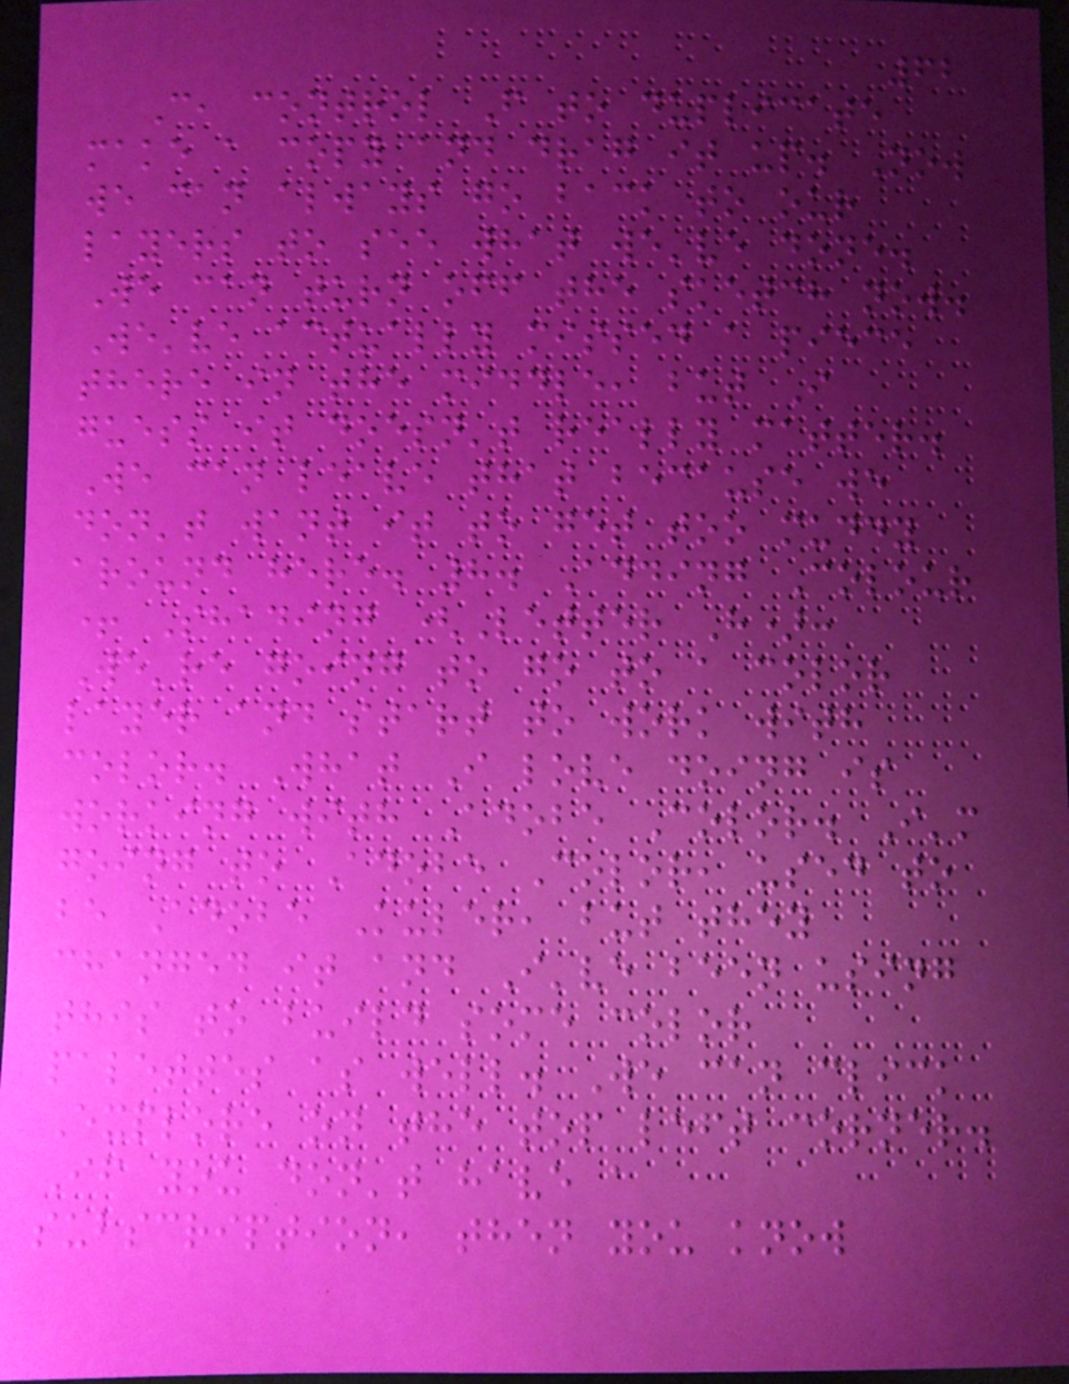62
C, control F to duplicate
make a copy and drag it up. Now
we can always go back to our
layers to see what we've done.
We can turn off the sketch now.
We've actually missed a piece
there in the middle, but I
guess it doesn't really matter.
We can leave that because we
don't want it to get too muddy
around here. 8. Adding Colour
+ Shading (Letter H):
We're going to go to a color
layer and start to work with
color. What I love doing is
working with Adobe Color. I'm
going to Adobe Color, used to
be Adobe Kuler, but they
changed it and I've been using
this to build some color
palettes as well. We can click
Explore on the top left corner.
If you don't have a
subscription, then you know
